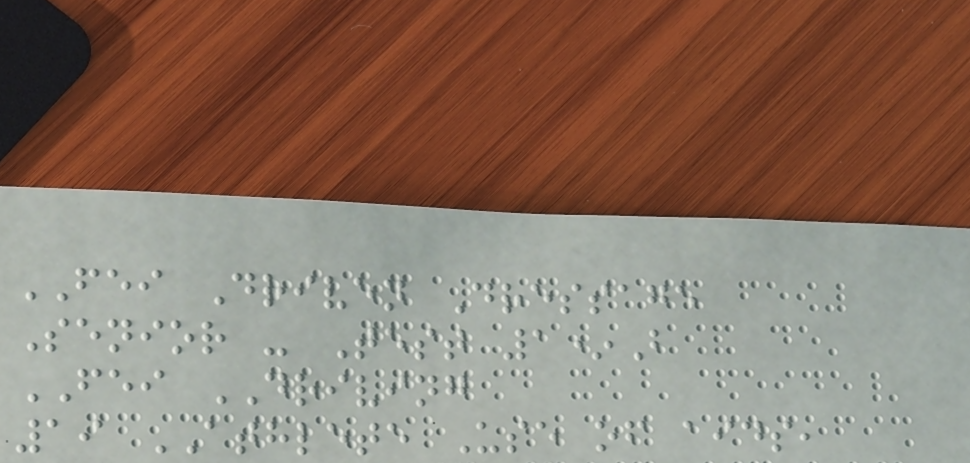FEI Driven Dressage
Senior - Test 1*B
FEI DRIVING
19 ATHLETE Use of aids,
